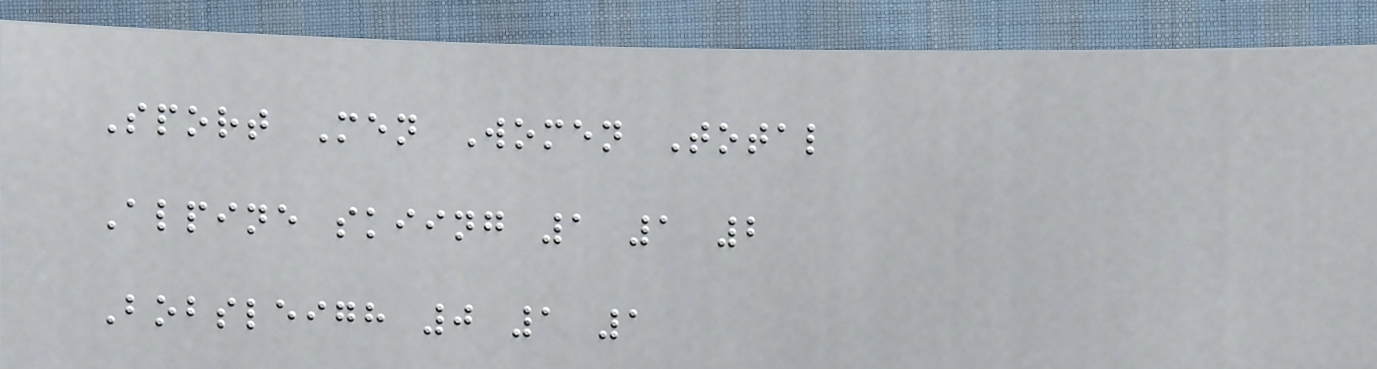Sport Men Women Total
Alpine skiing 1 1 2
Bobsleigh 0 1 1
